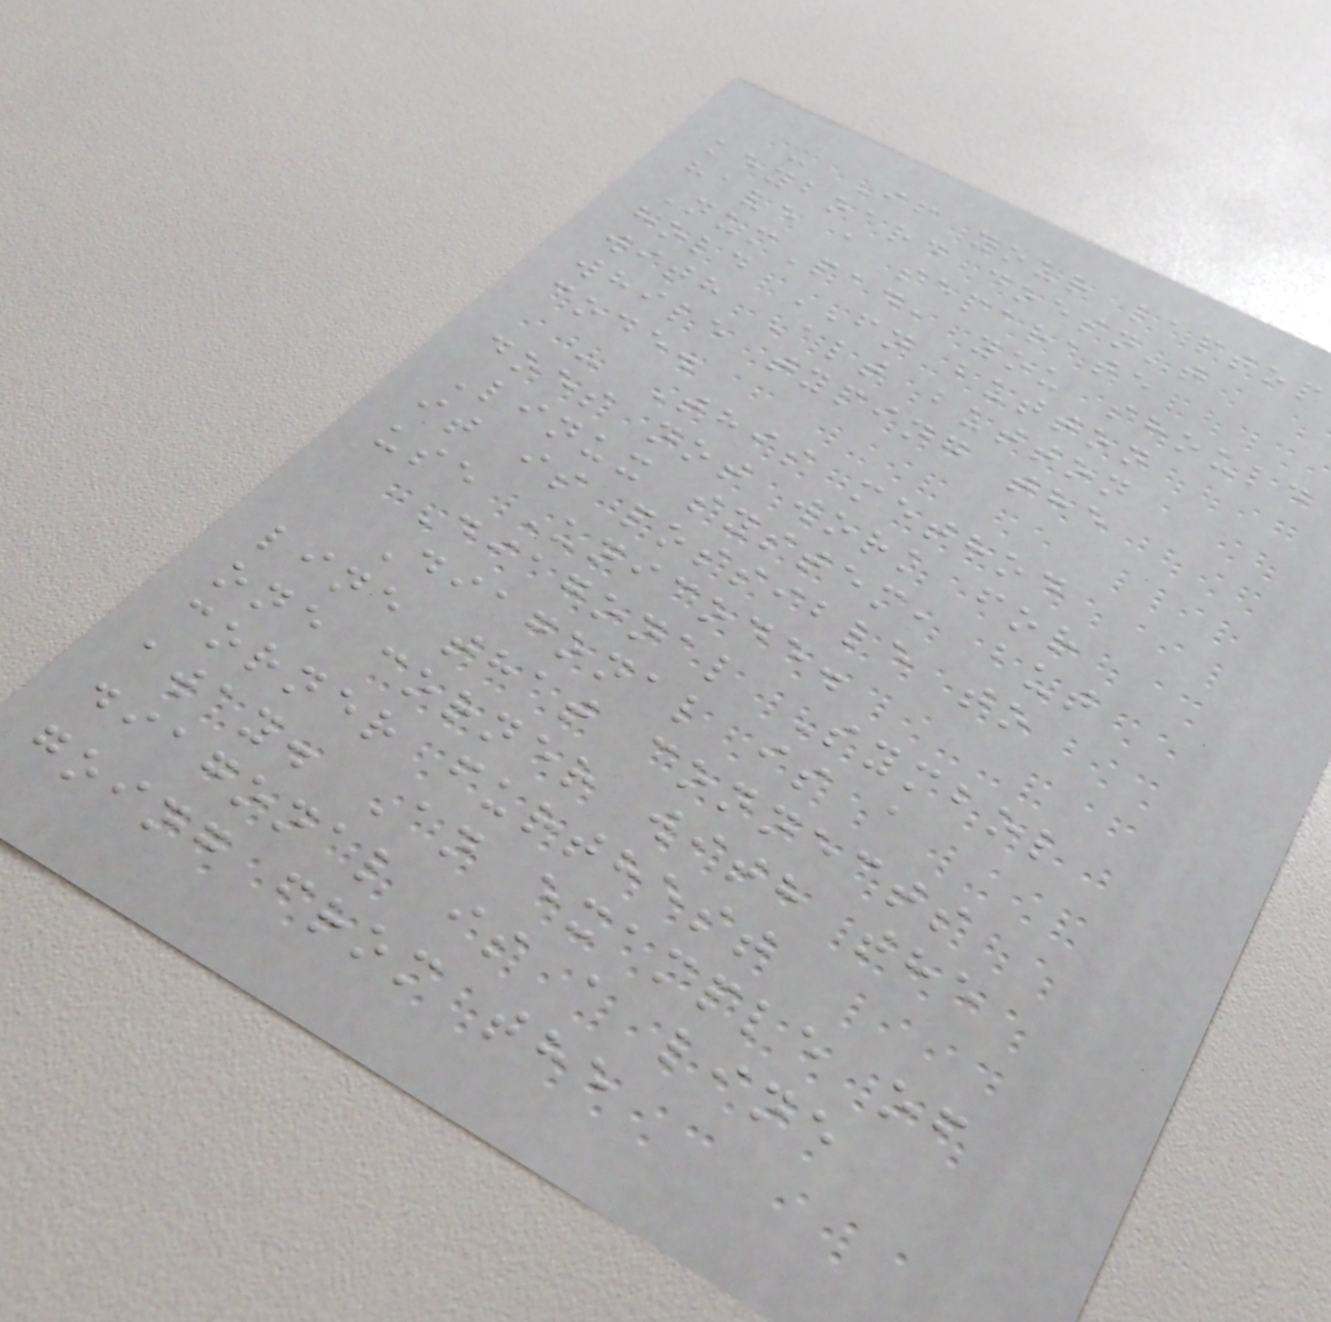- If your laptop
keyboard doesn't
have a separate
NumPad, you should
hold FN button
with Alt button
while typing the
code.
- This method
does not work for
Linux system, but
it is possible to
use Unicode.
Diagonal Symbol
Diagonal is a
line that connects
one corner with the
corner furthest
away. An example of
diagonal is a line
going from the
